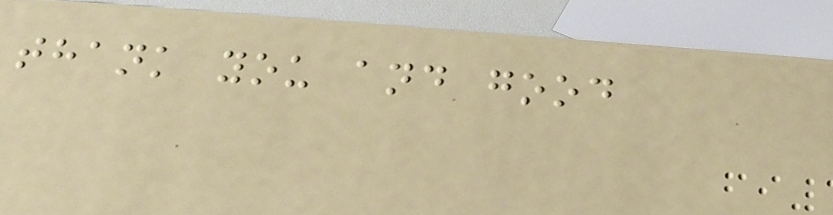thank you and good
